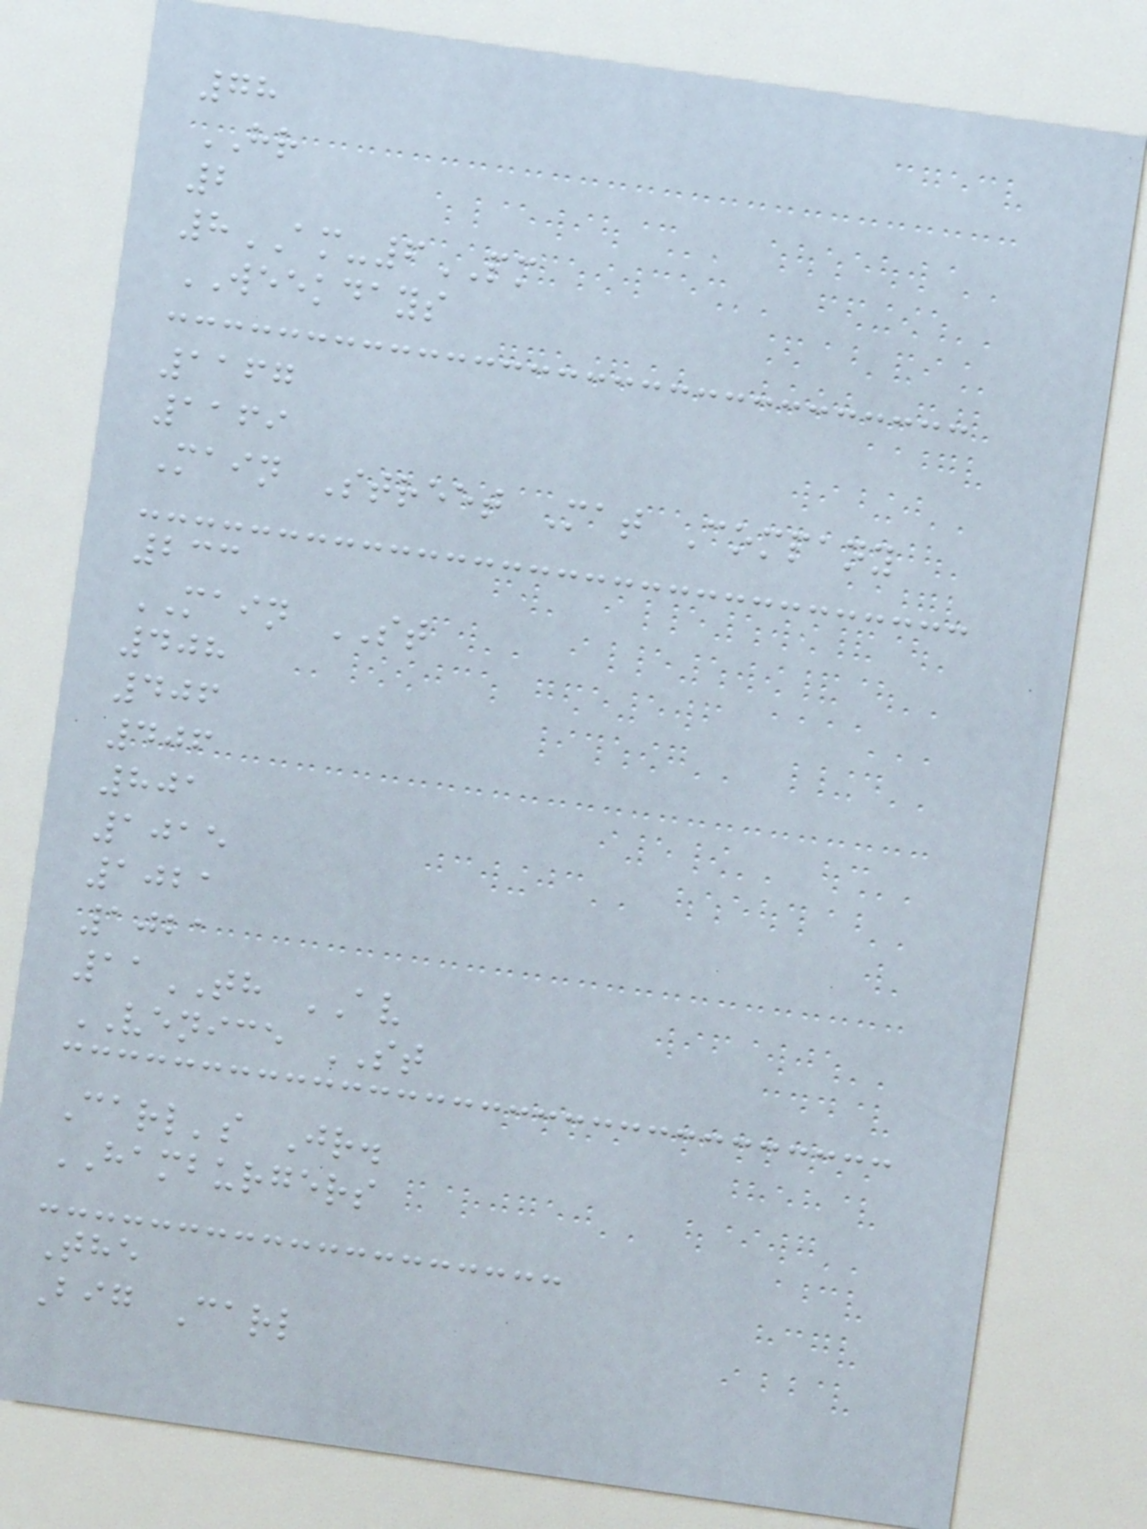78
HR
2
8AM-6PM
WEEKDAYS
1167
1169
Main Street Mat Company
233
MAIN ST
408
406
406
801
1015
1021
1021
11TH AV
VENICE ST
Carl's Jr.
HAMBURGERS
The
Big Carl
